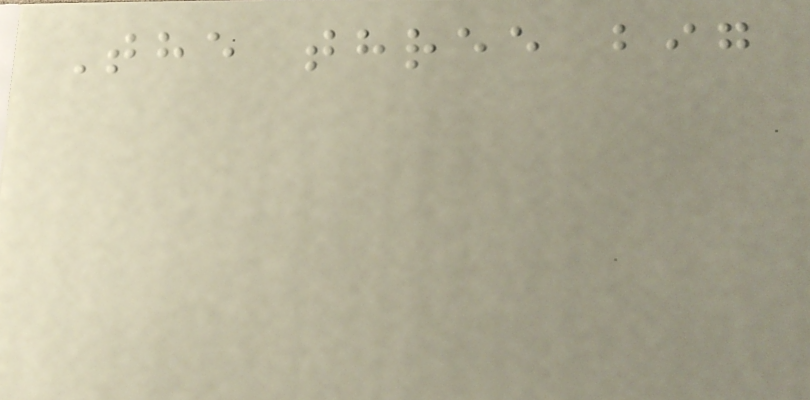The three big
